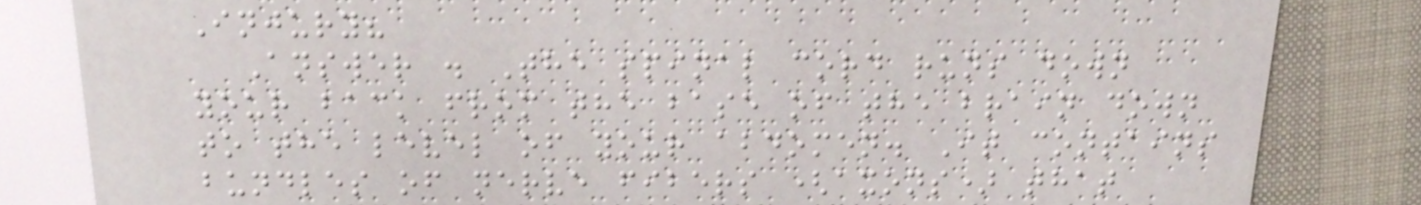Injury?
Answer . The spinal cord runs down
your back from the base of the brain down
to the level of your abdomen. It contains
bundles of nerve fibers (axons) that
